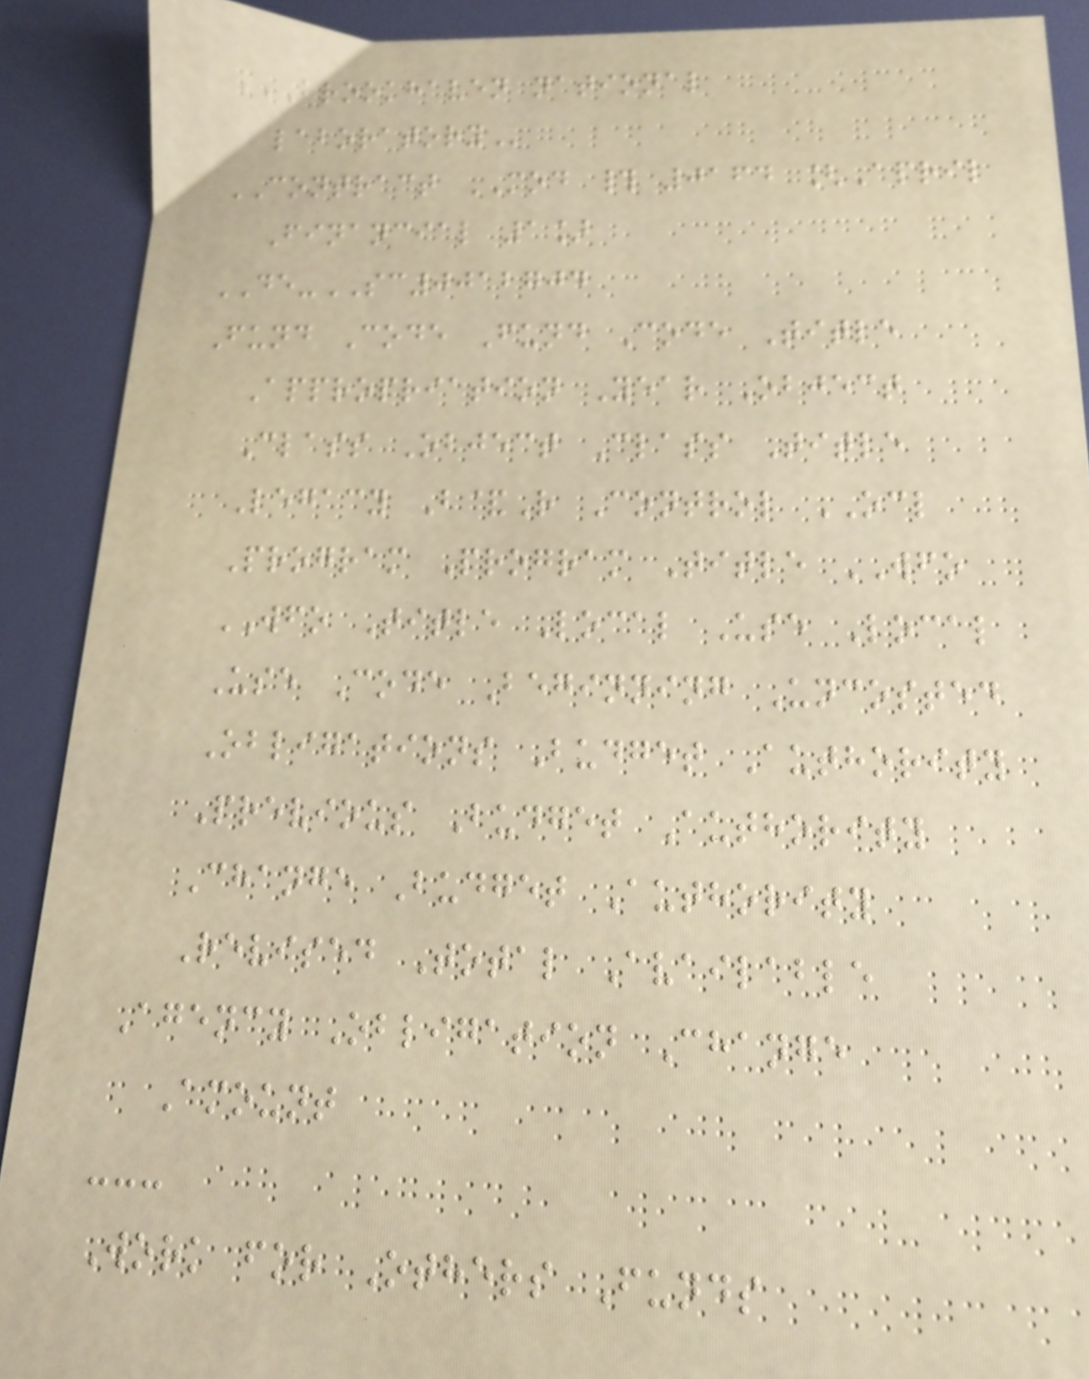BROOKHAVEN NATIONAL
LABORATORY
CONTRACT MOD # 0164 [April
Financial 1]
DE-SC0012704
Fund Code Fund Code Title
Appropriation Year Object
Class Object Class Title
Legacy B&R Control OCL
Program Program Title WFO
WFO Title Local Use Local
Use Code Beginning Uncosted
Obligations Budget Authority
Previous Budget Authority
Change Budget Authority
Revised Total Available
Agency Obligation Change
Amount
---
Work for Others Funds
